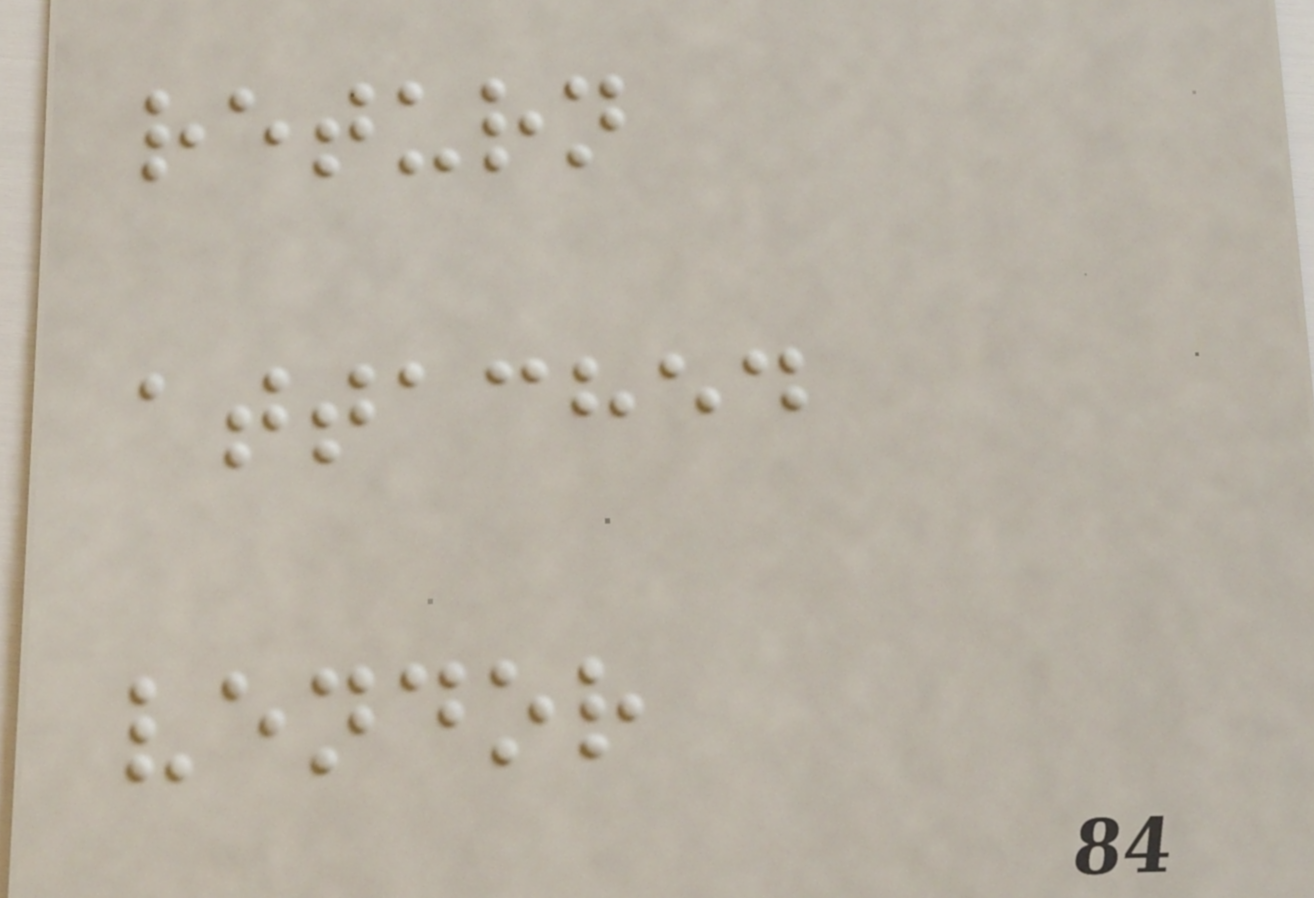return
attached
vendor
